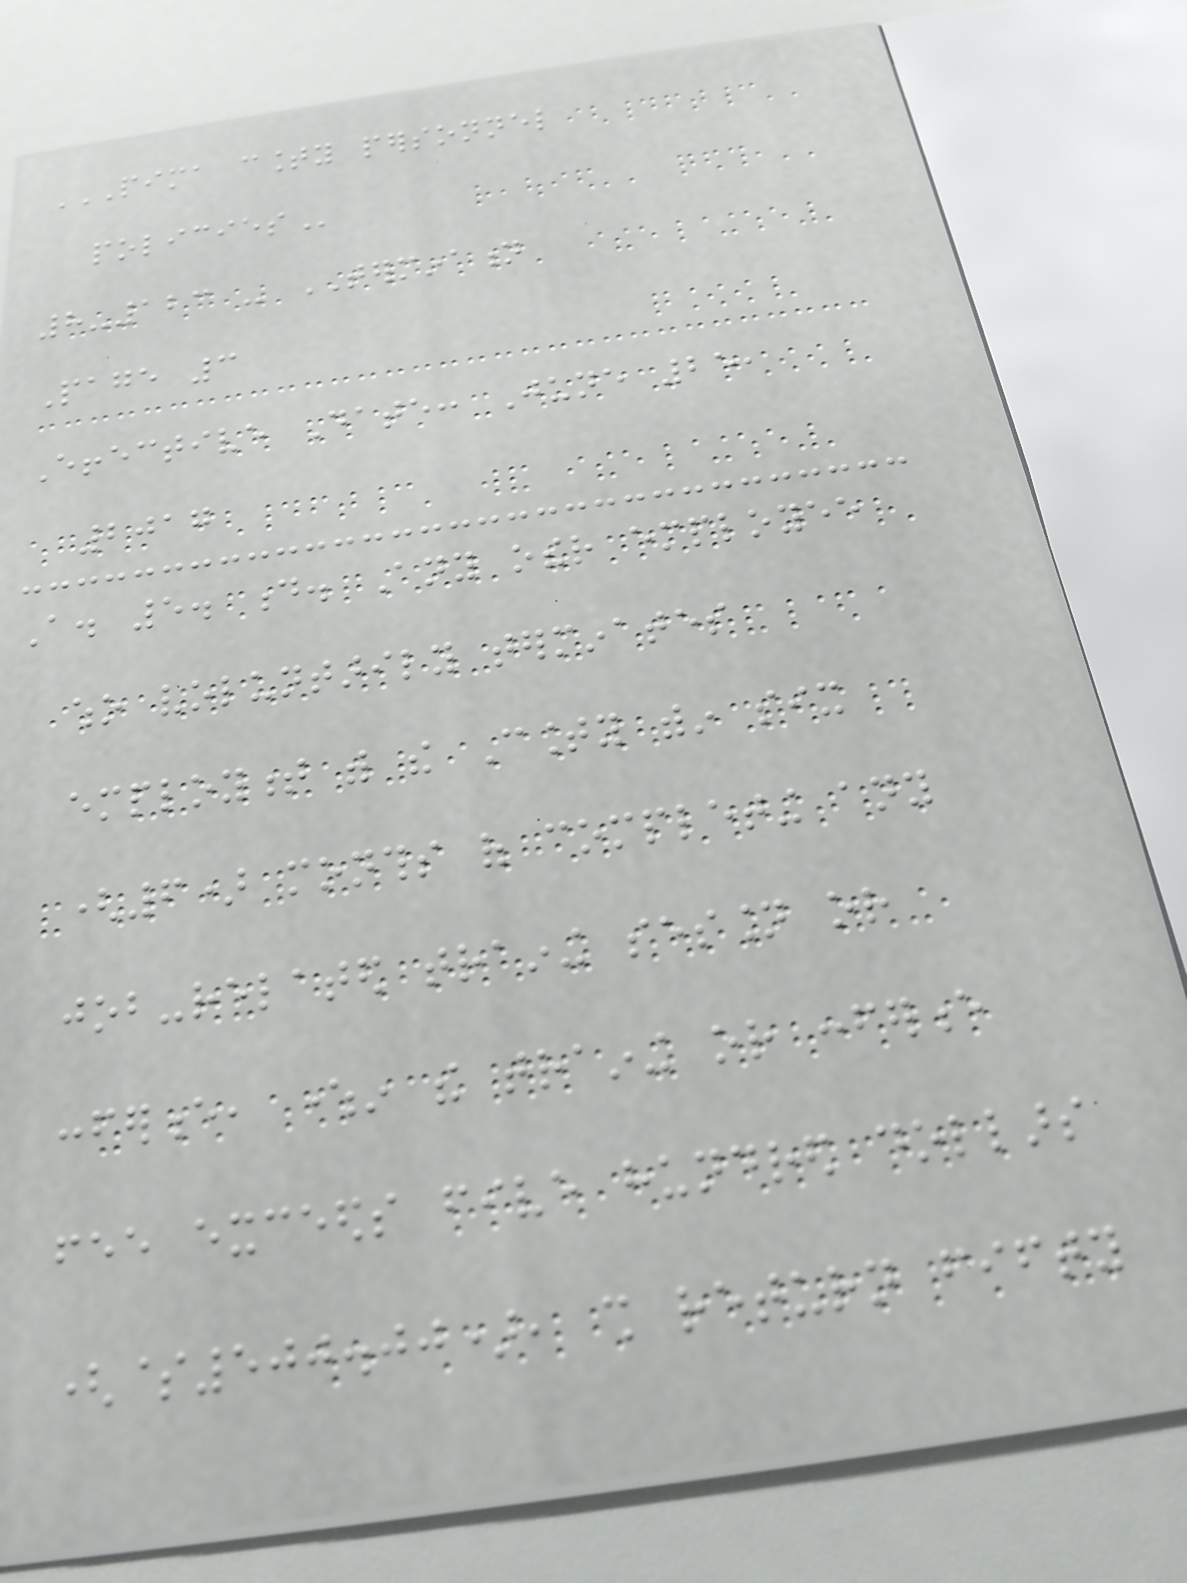PIMA COUNTY PERSONNEL
POLICIES
8-123 - TERMINATION
Page 3
Effective Date: June 25,
2017
A. 5. d. Any other employee
who voluntarily terminates
employment with the County within six
(6) months of completing any
job-related training session or
conference, wherein the training or conference
fee exceeds five hundred dollars
($500.00), shall return fifty
